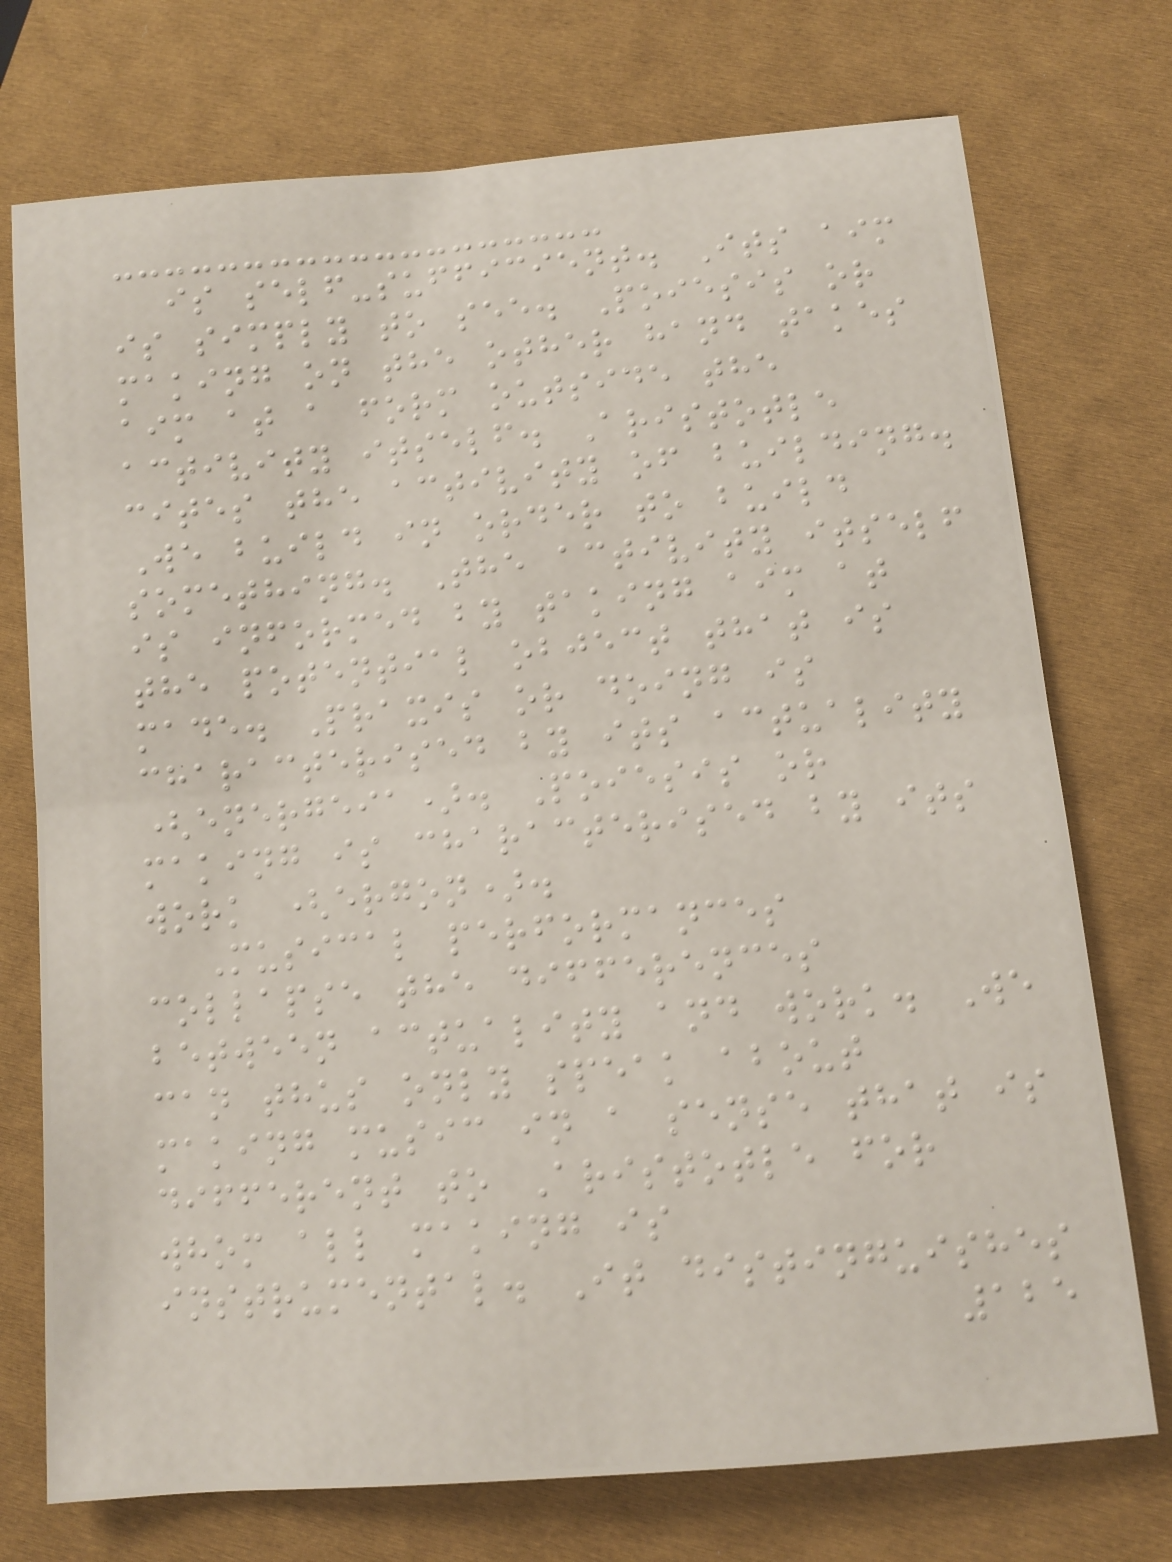is self-sufficient. Its aim
is simply to see. Poiesis or
making on the other hand takes
aim at a form outside the
activity itself. Aristotle
cites the activity of building.
We build in order to build
something. The activity itself
is informed by taking aim at
the potential object that is
made. Praxis or doing is
characterised by its actuality
(energeia). Poiesis or
making is characterised by its
work (ergon).
Musical performances
collapse the differences
between actuality and work. We
can thus only speak about
making music in a sense that is
different to Aristotle for
whom all making is
instrumental. It distinguishes
125
